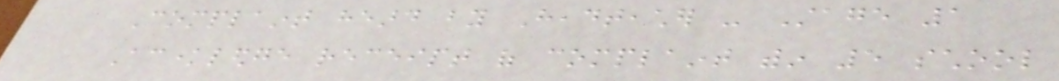Complaint heard by Headteacher - Stage 1
Acknowledge receipt of complaint within 5 school
